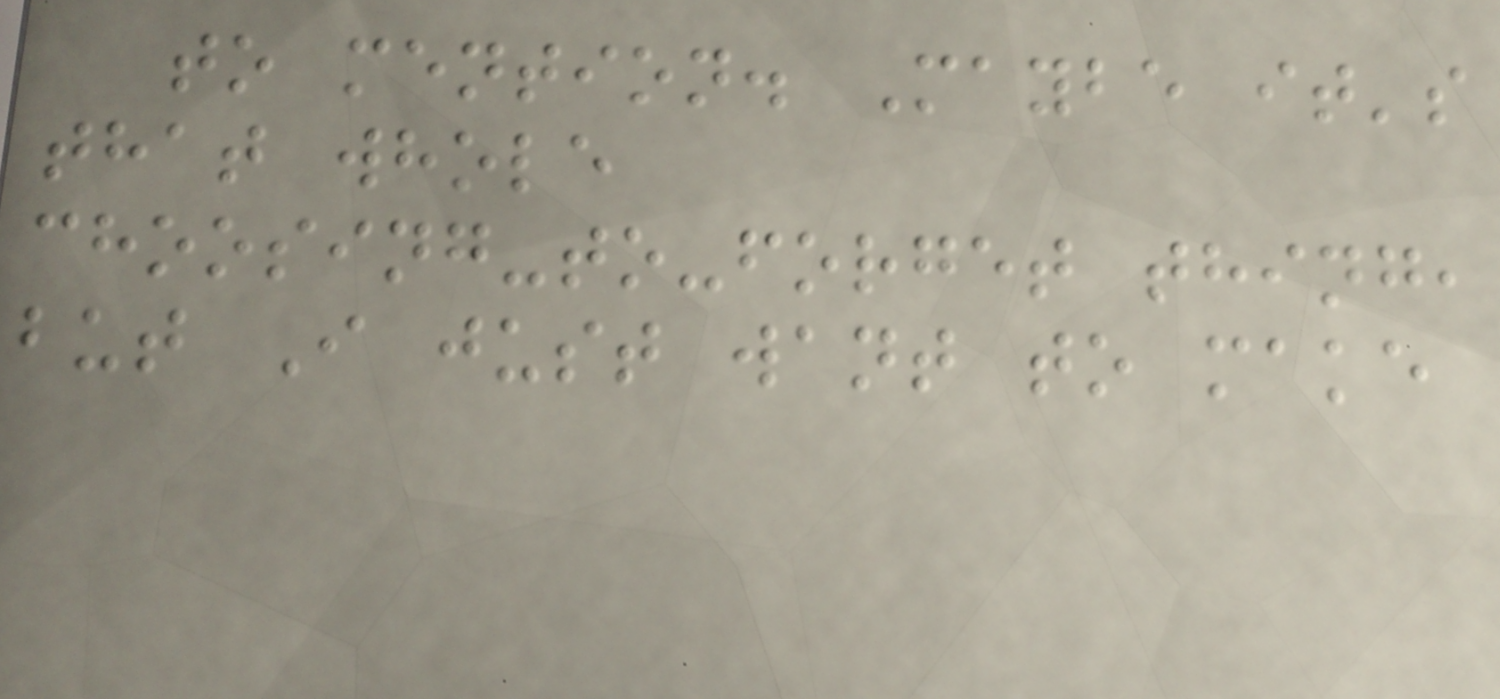to mention. Maybe it's
that whole
choosing-to-forget thing,
but I just want to make
